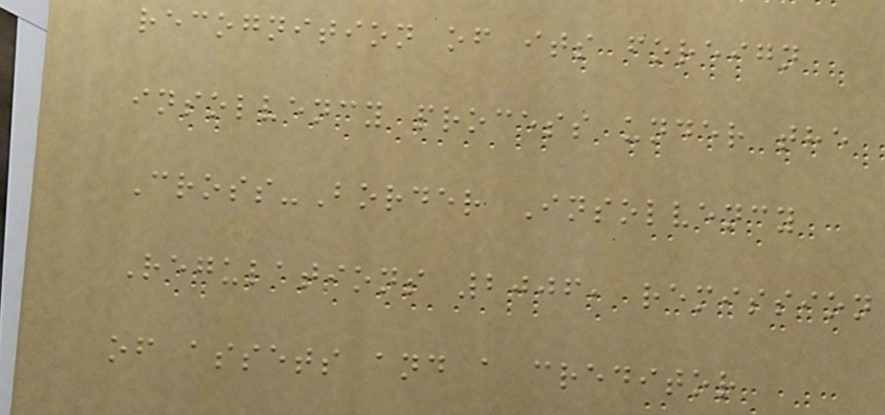recognition of its foreign
insolvency process under the
Cross-Border Insolvency
Regulations 2006, remission
of assets and a creditor
